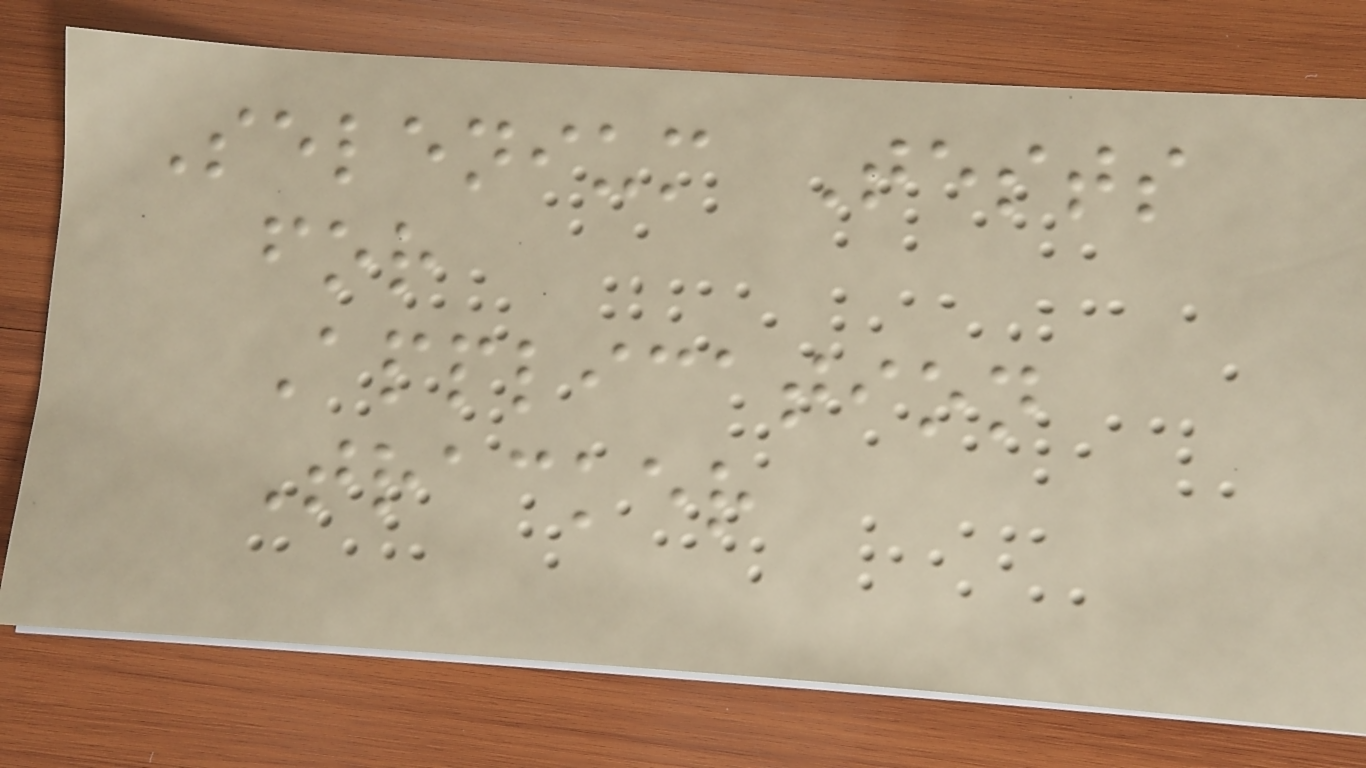Selenium Tests
for
Application
Tracker
